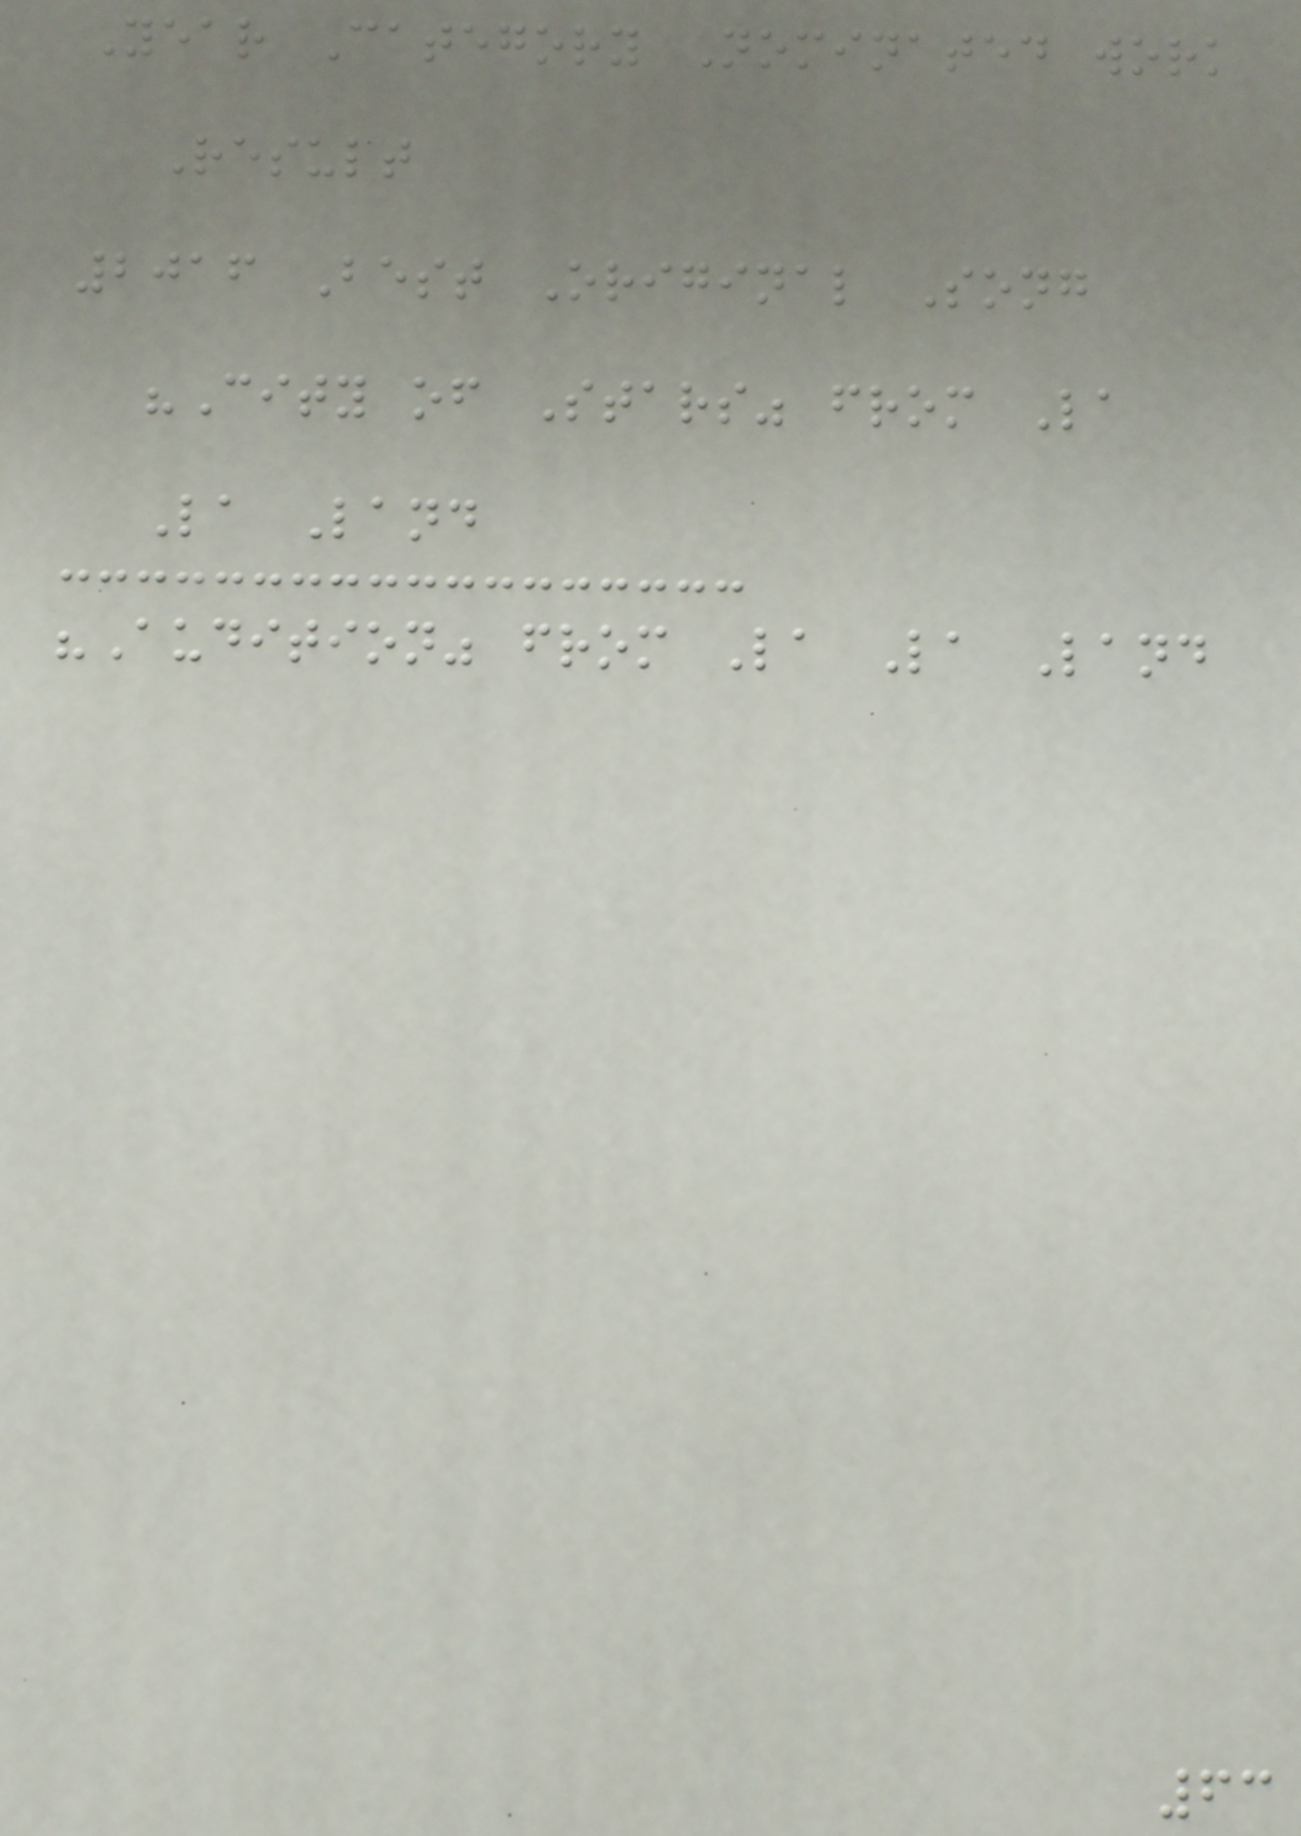Year Category Nominated work
Result
2016 Best Original Song
"City of Stars" from La
La Land
"Audition" from La La Land
63
